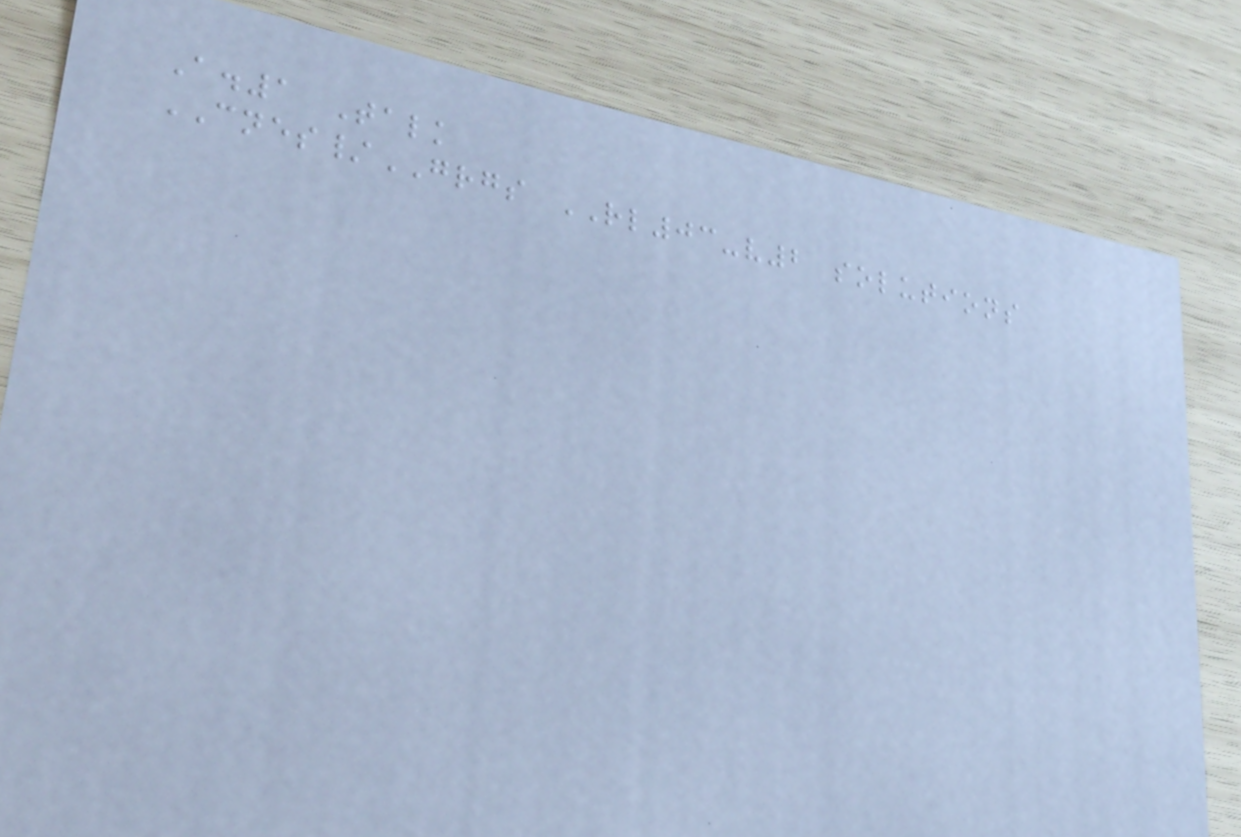A.1 Talk
CNES/GRGS RL03-v2 solutions
